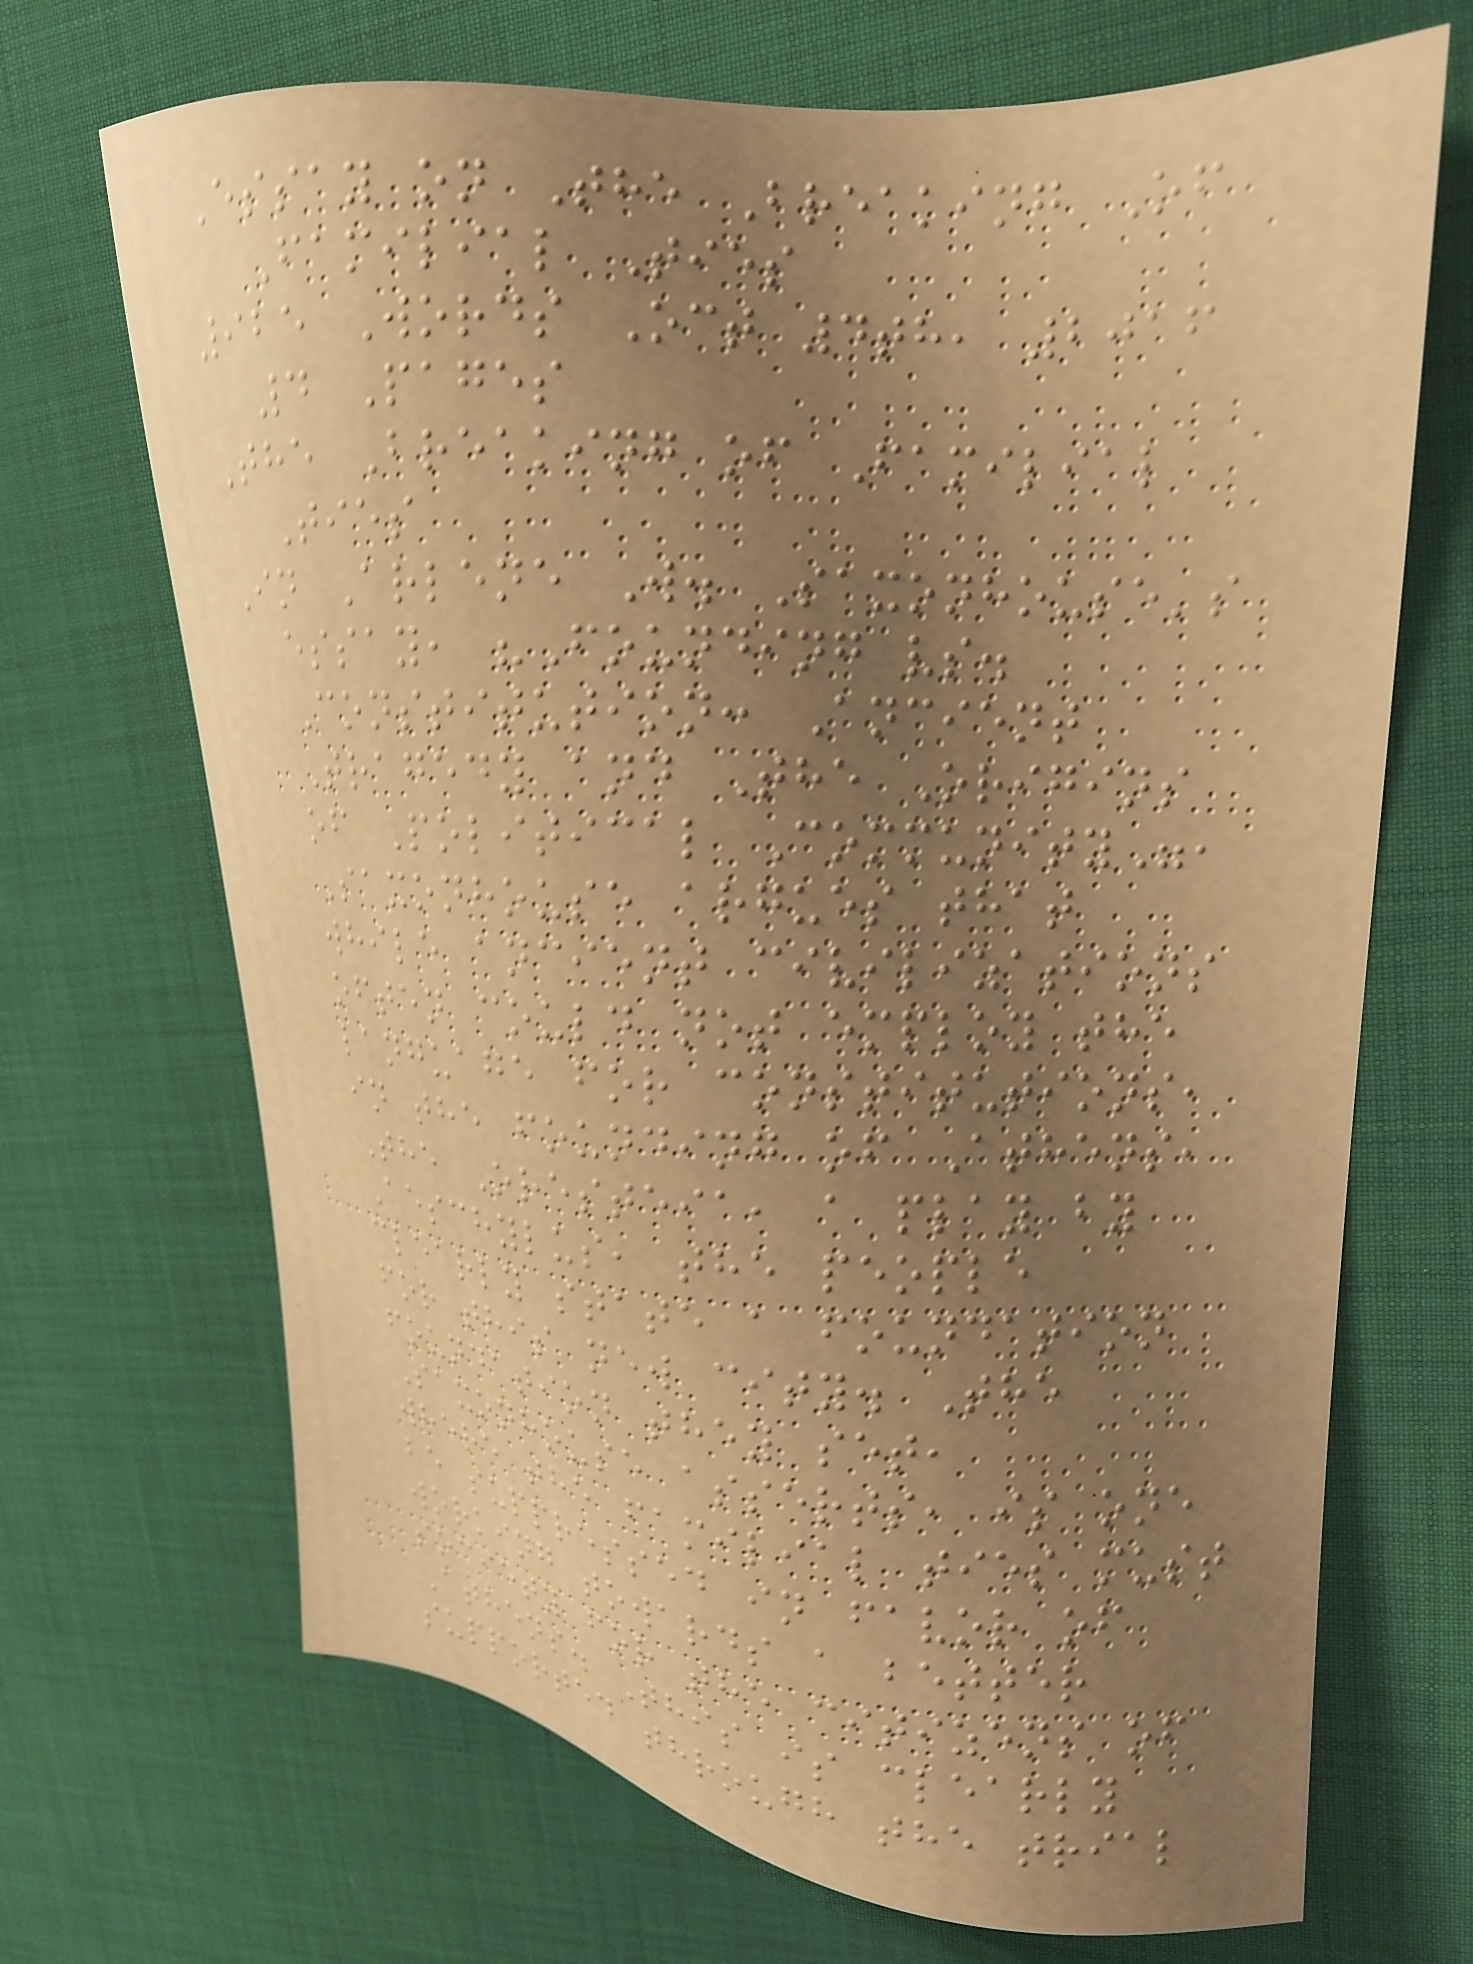Essay on The Breaking Of
Familial Ties
925 Words Oct 4th, 2016
4 Pages
The Breaking of Familial
Ties
In Arlene W. Saxonhouse's
essay, "Founding vs.
Constitution: Ancient
Tragedy and The Origins
of Political Community",
Saxonhouse argues that
while ancient civilizations
often could not employ the
language for constitutions,
in the founding of Athens,
The Oresteia, a play by
Aeschylus, the people
clearly state a foundation
for this new city. The
foundation they set,
Saxonhouse asserts, is one
where the familial ties must
be suppressed in favor of
working towards a better
society for the citizens of
Athens. This is clearly
supported through the trial
